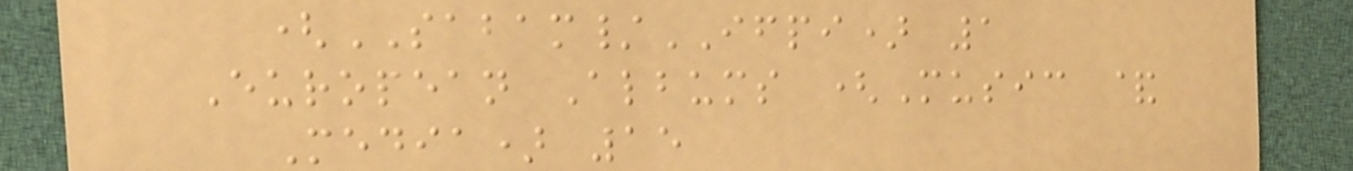(SABAM/IFPI) 1
European Albums (Music &
Media) 15
